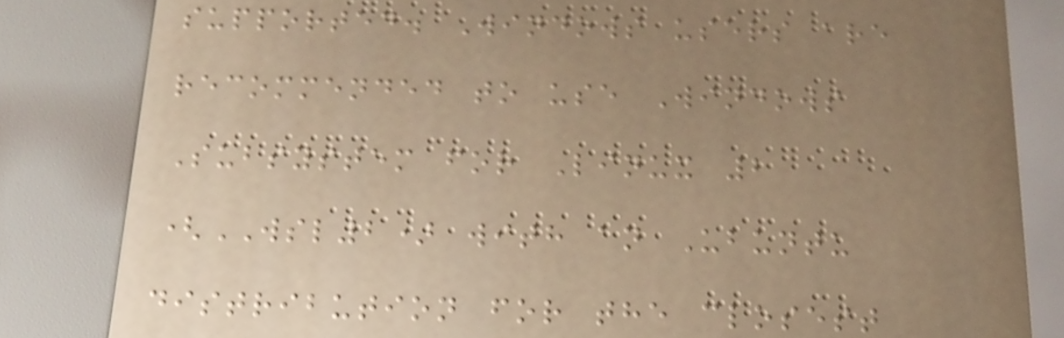supported. Windows users are
recommended to use Windows
Subsystem for Linux 2
(WSL2) with an Ubuntu
distribution for the closest
